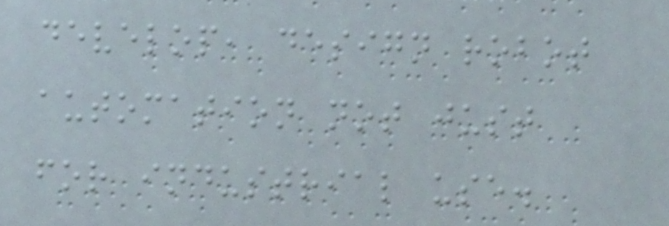develop, design robot
automation not just
for industrial use.
